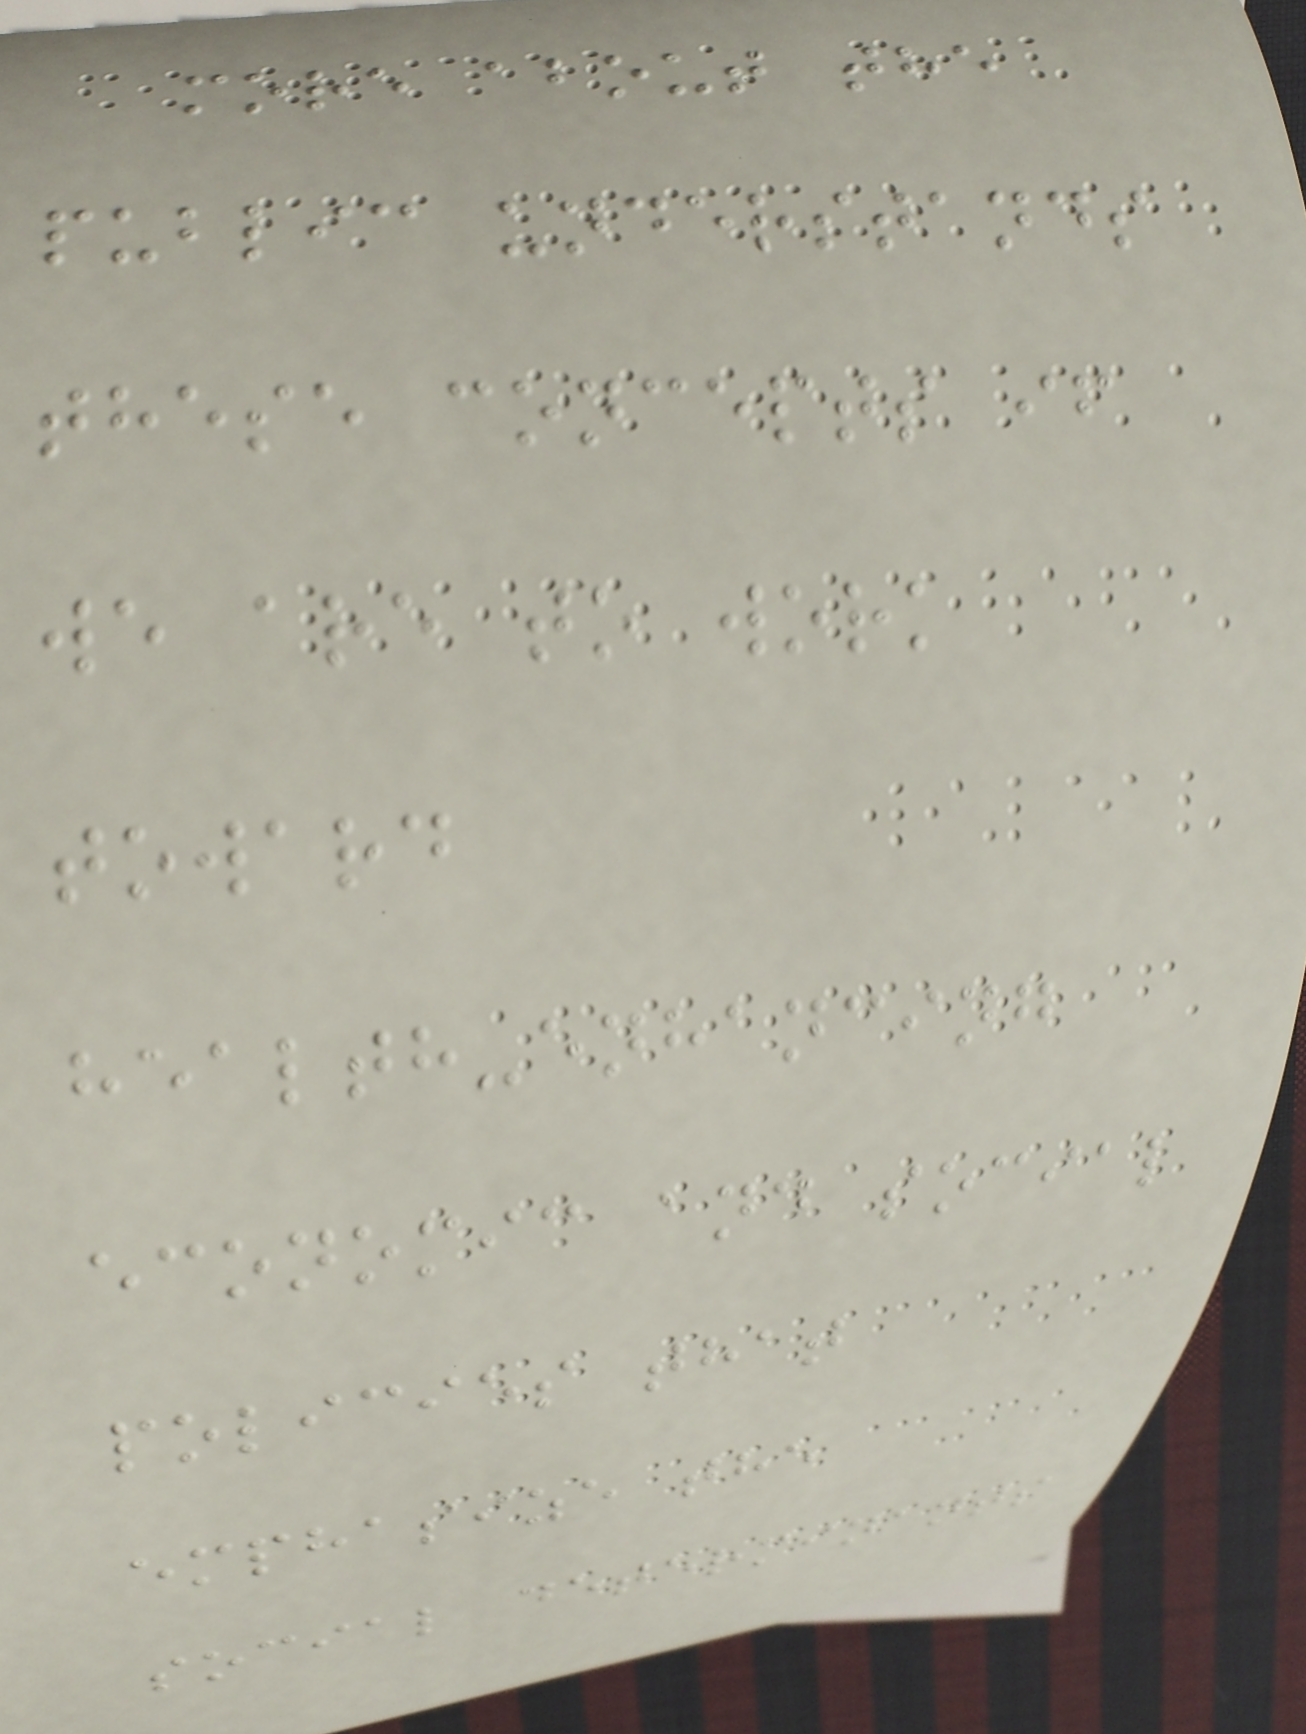more about the
public understands
these concepts if
we are to work
toward
health-enhancing
economic and social
policies that
emphasize the
social determinants
